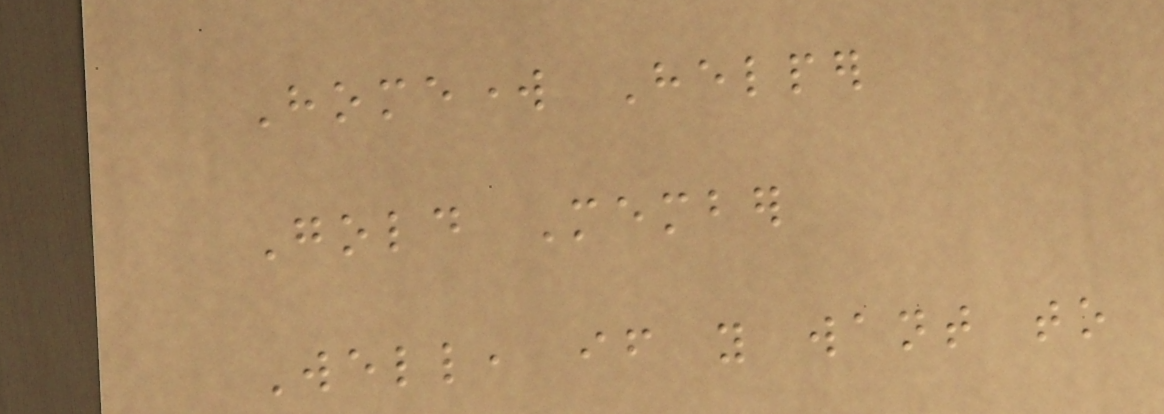Homework Helper
Gold Member
Well, if you want to
